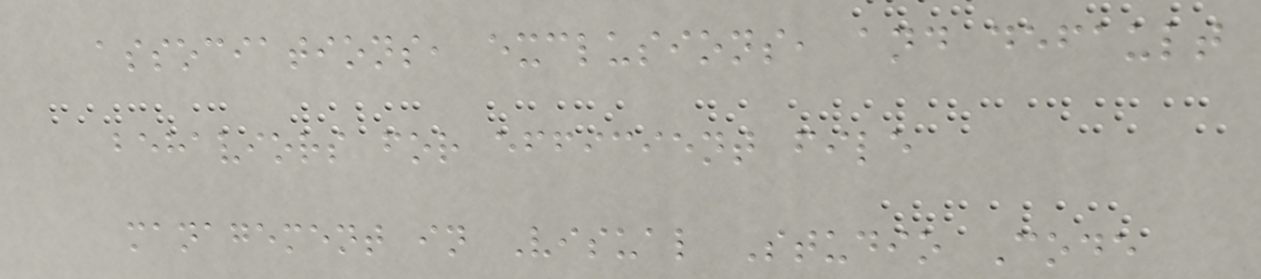associations, exclusions, and default
behaviors for efficient file
management in Visual Studio Code
